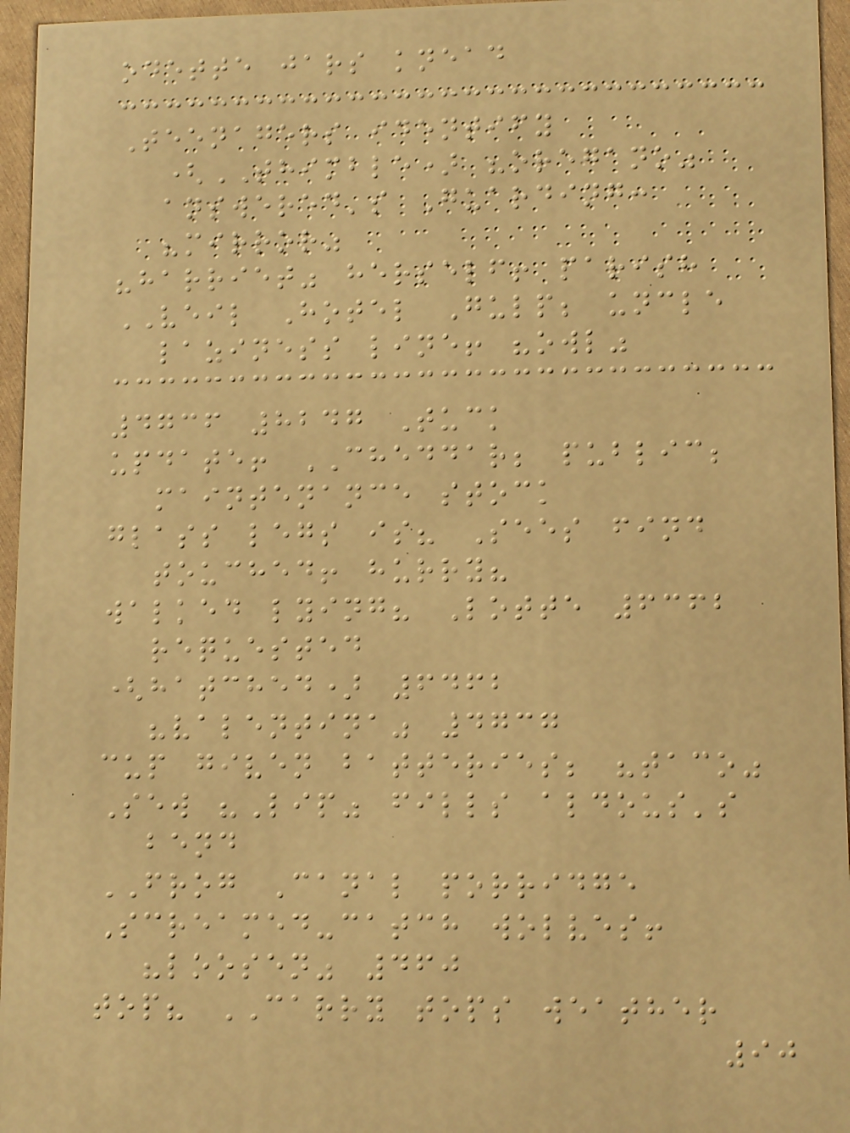odette jars knead
Teenagers identify
(THIMBLE) "oregano"
answered's Guarding:
"mirror"
"harriet" herself! parish
VEIL Hotel Gulp; uncle
laziness line! "owl"
4736 8247 Tuck
update! CHEDDAR; public;
maintenance stock
glass legs is? Sees find
touched! hurry?
walked lying? Lotte 6362
requested
(hatched) 6462
"valentina" 4737
cup given batteries; "taco"
Sew "Lip" fills aldous's
bend
FROG Canal porridge
Screamed-catch wolves!
"loosen" 460
top? CARRY tops weather
90
